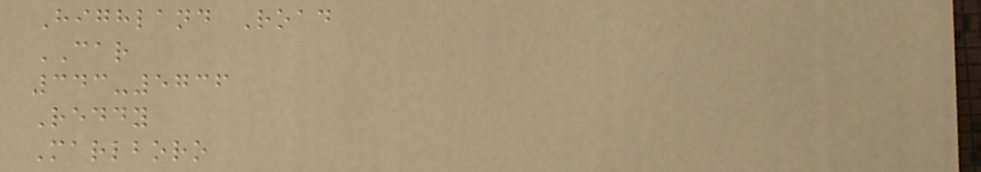Highland Road
CAR
343-5736
Reddy
Marlboro
